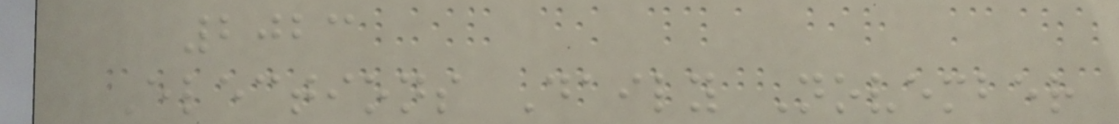2023
Elections Daily November
